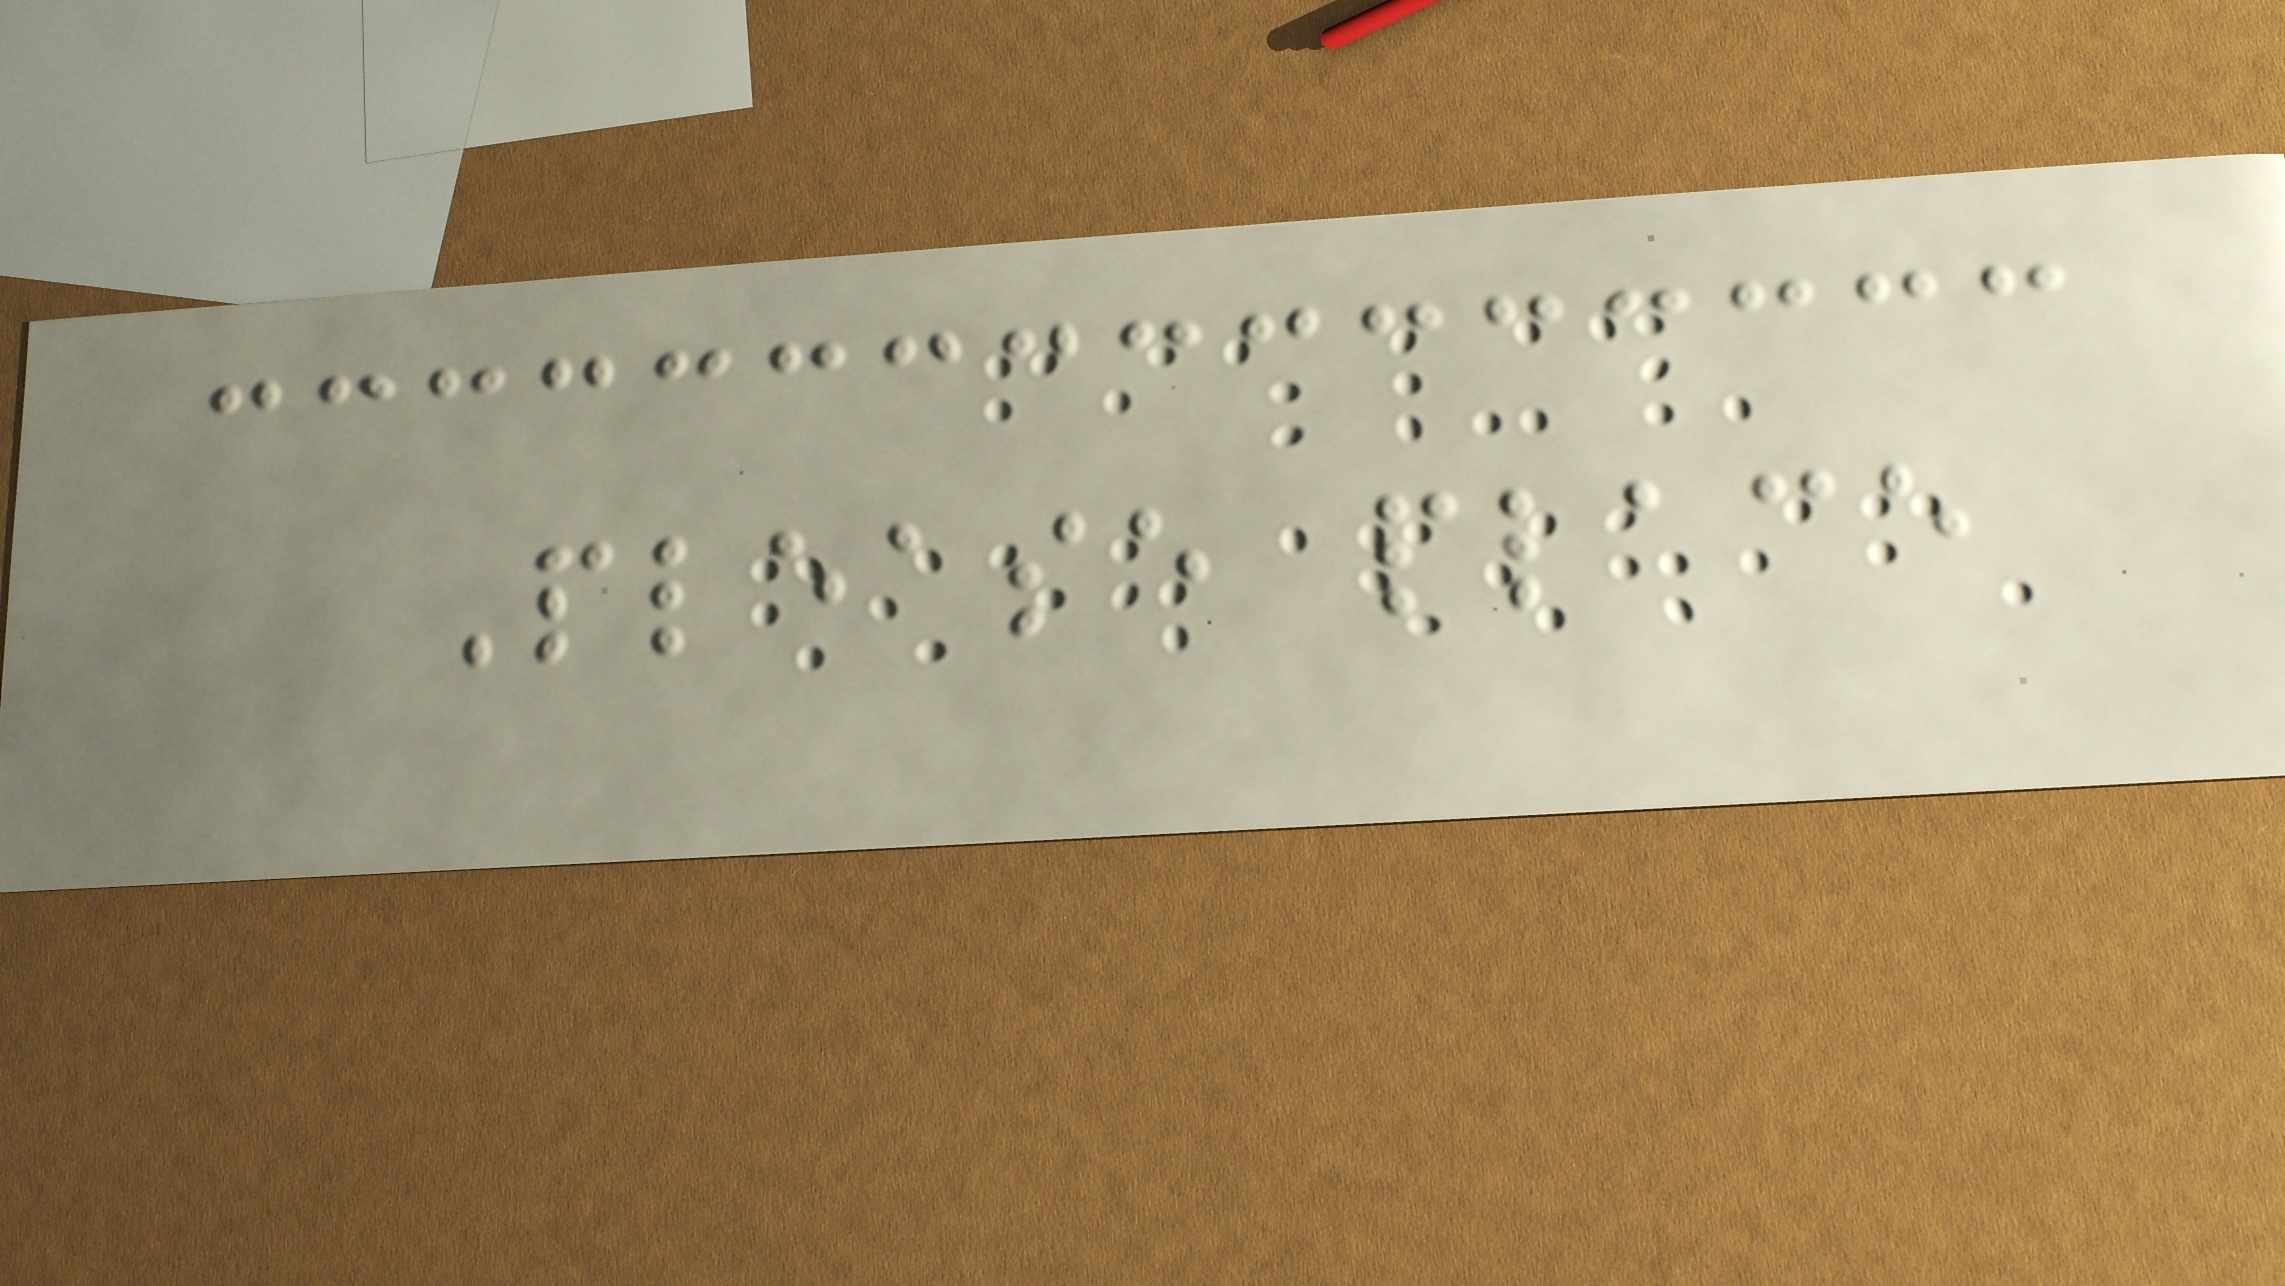Please place
